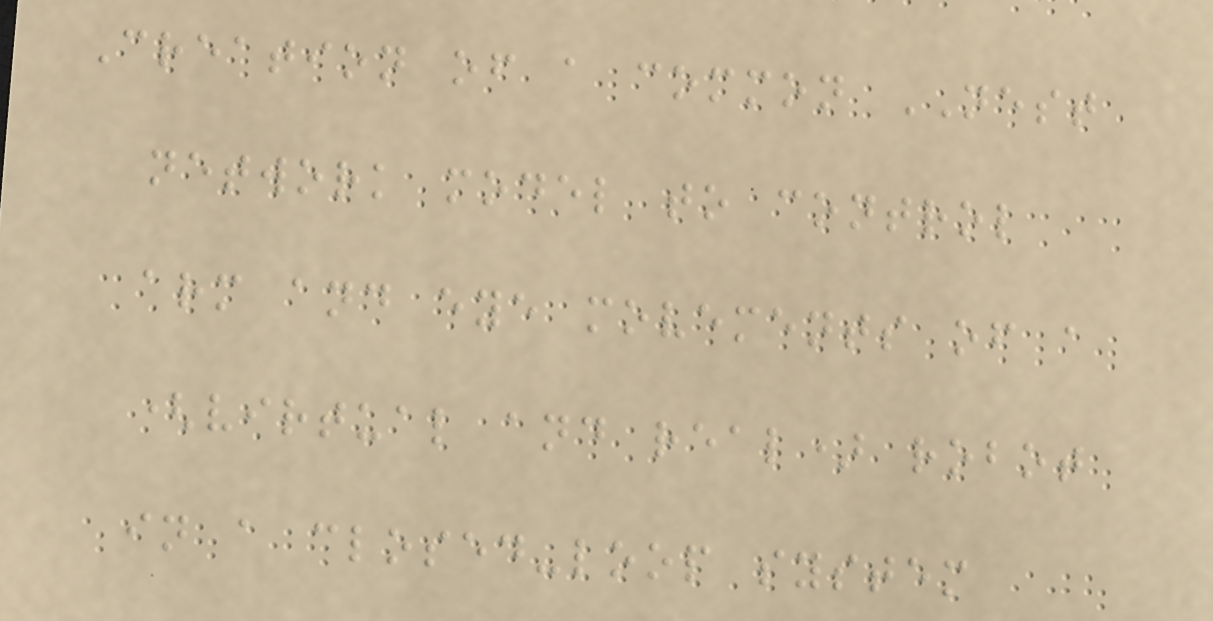Creation of a common NEST
network model to control
arm and eye movements of a
(virtual and real) robot
in a closed-loop system
